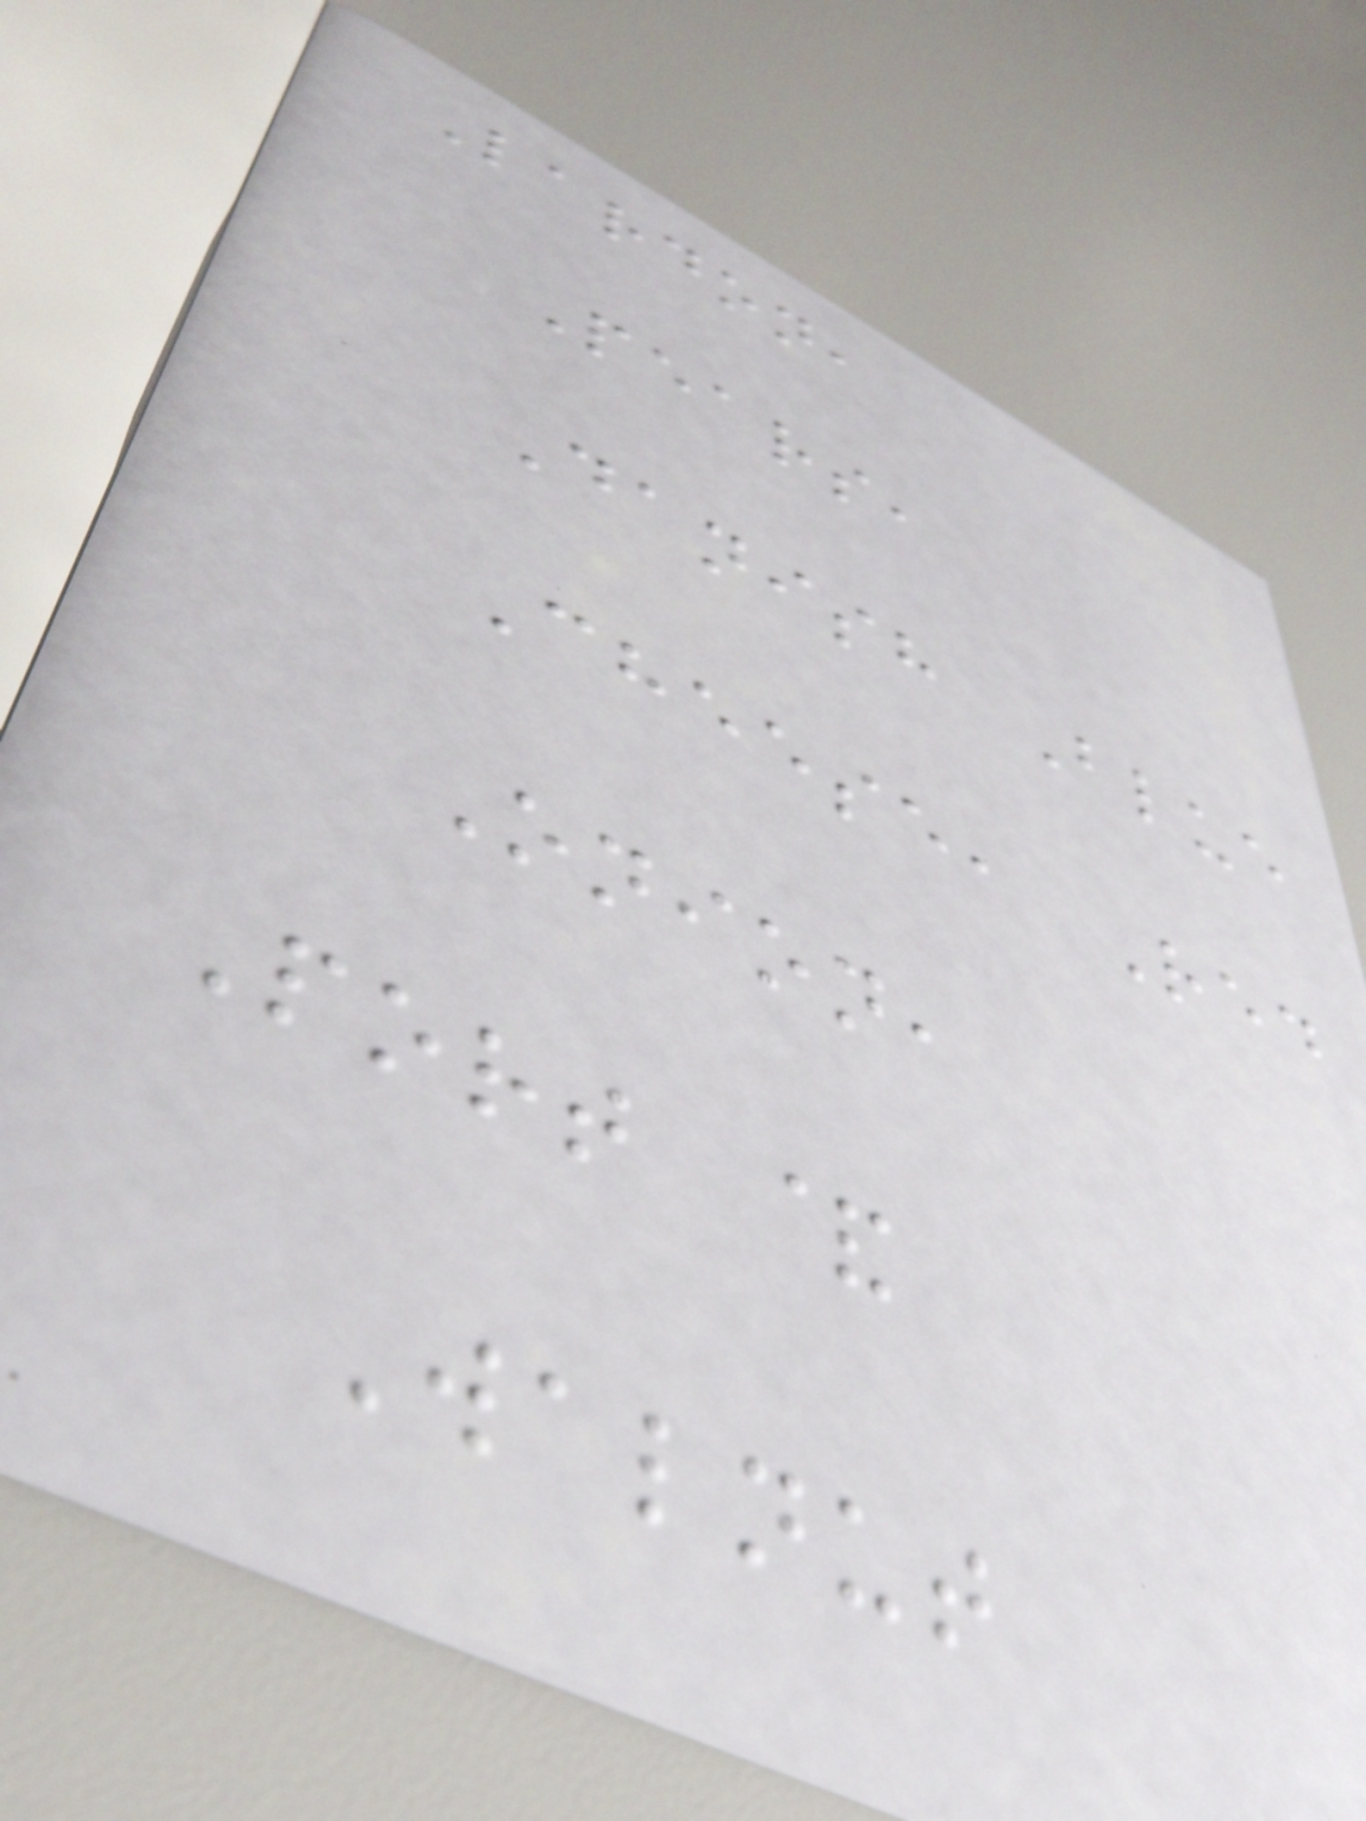Lardon,
Pears,
Danish Blue
Cheese, Red
Onion,
Port &
Walnut
